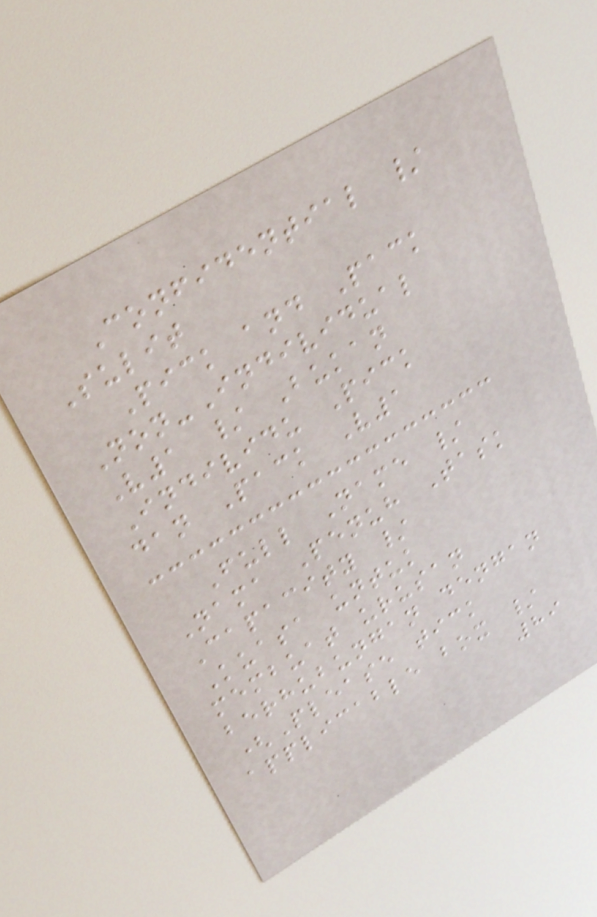Confidential /
Sulit
Pick and Pack
Non-Individual
V1 / Bukan
Individu Pick
dan Pack V1
Full Name /
Nama Penuh Task
Capacity /
Kuasa untuk
membuat urusan
berhubungan dengan
(Please tick
applicable box /
89
